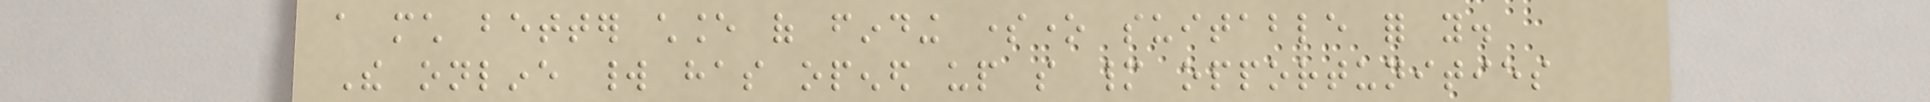a much better chance of finding someone suitable for you.
The online world has opened up so many opportunities
